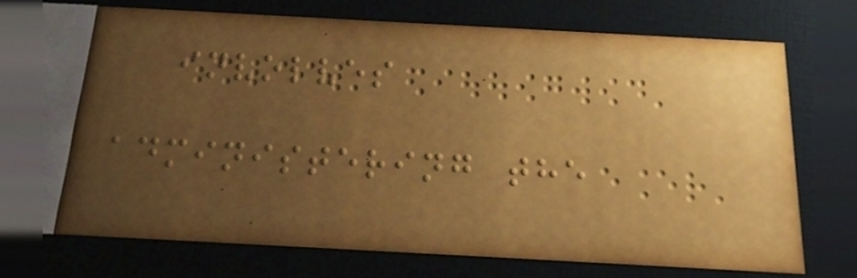involves
administering the
